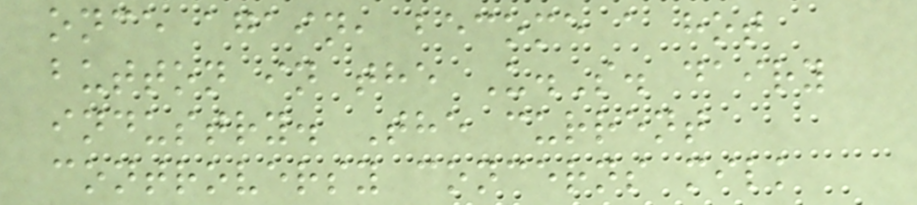once again, become a hot
button in the U.S. dairy
industry. The current
controversy concerns milk
